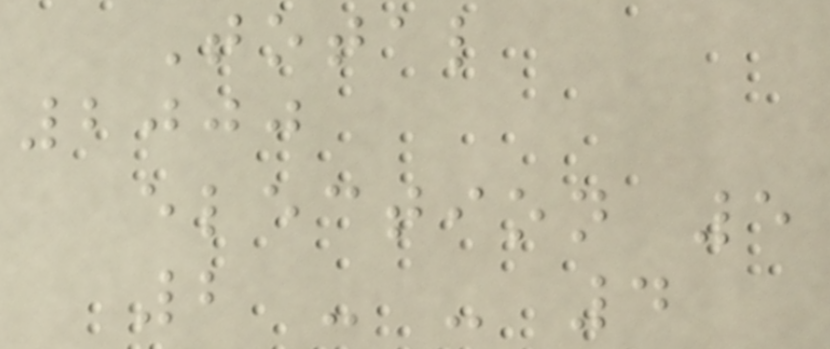Total
2000
election 5
2 - - 4
